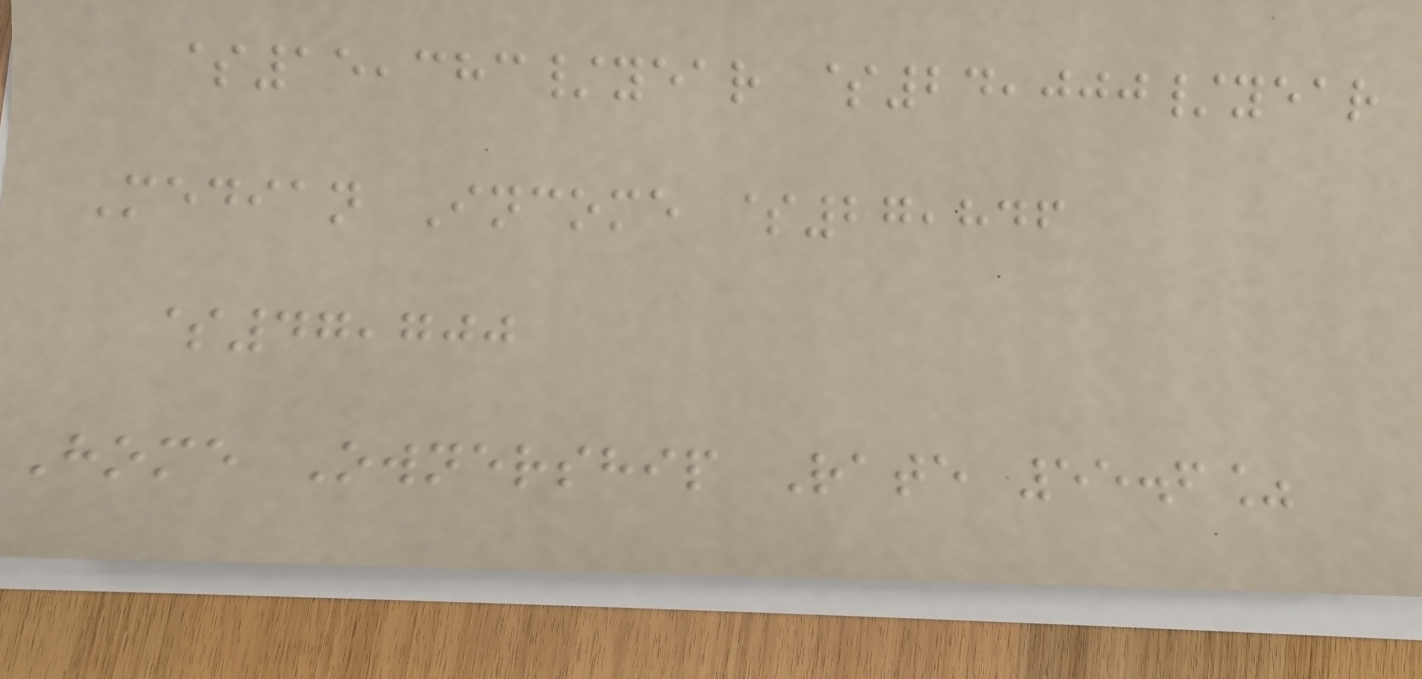$15,383/year $24,000/year
Median Income $27,846
$47,700
Home Ownership Rate 55.6%
